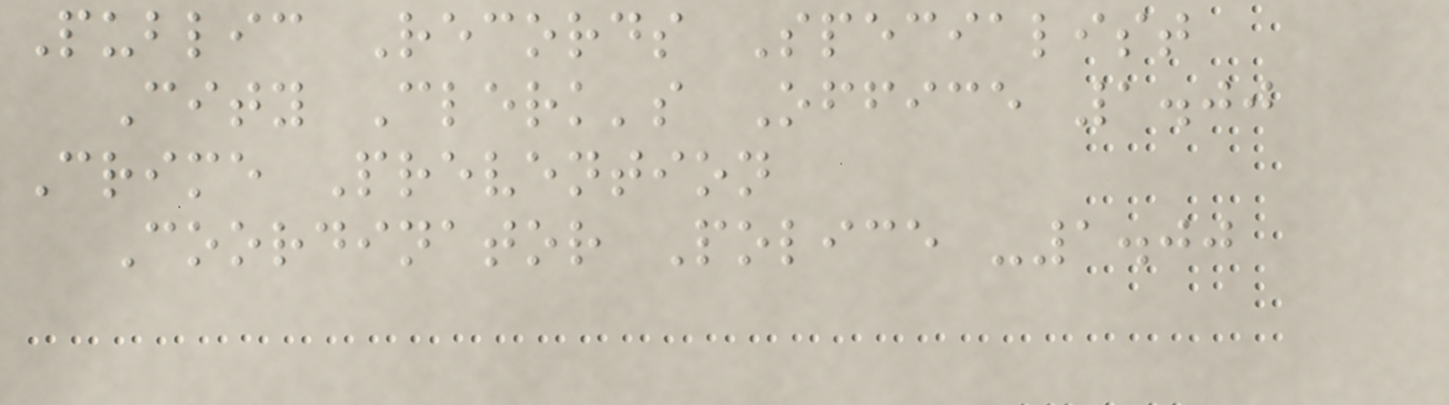Public Records Specialist
City Clerk's Office 1.00
Crime Prevention
Coordinator Police -1.00
